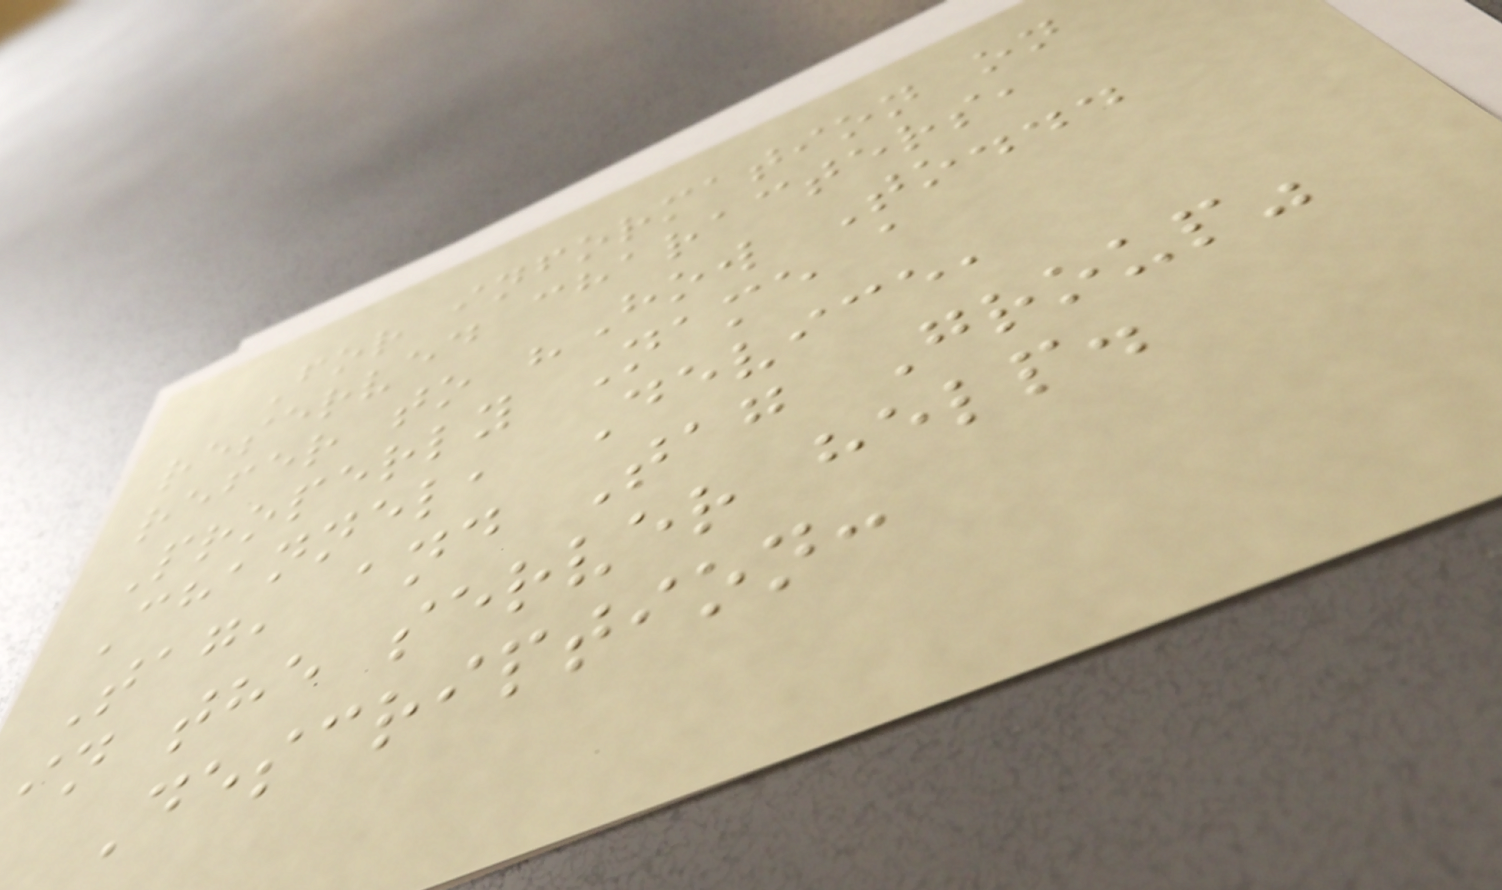For information on
reserved characters,
refer to "How To...
Properly Name a
Channel, Device,
Tag, and Tag Group"
in the server help.
Description:
